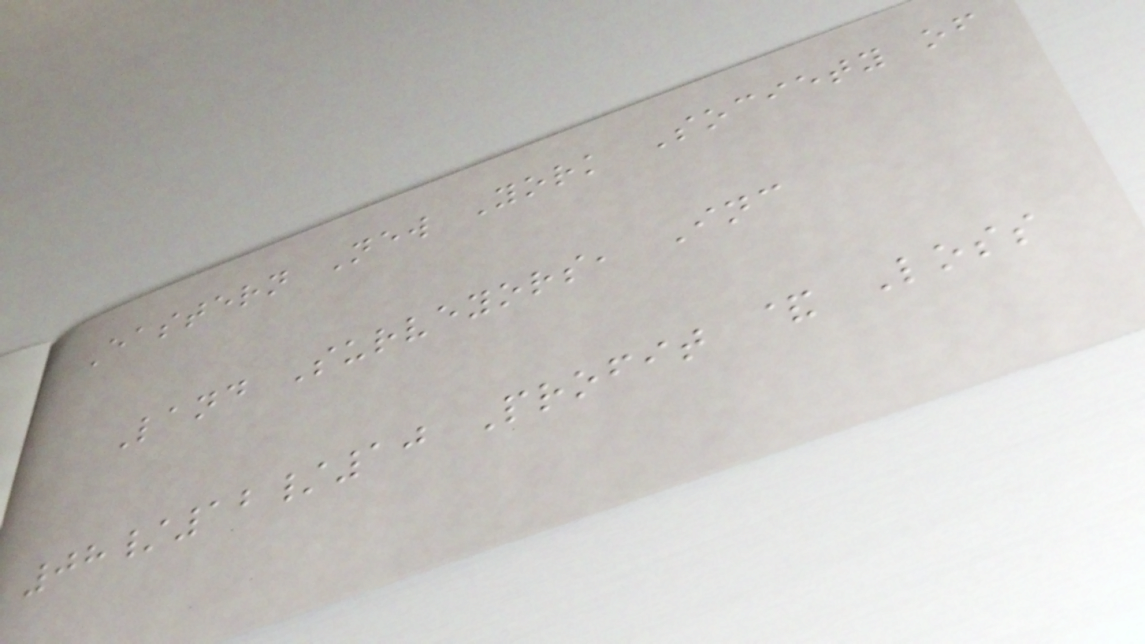Eastern New York Society of
Land Surveyors, Inc
08/12/10 Profit & Loss
